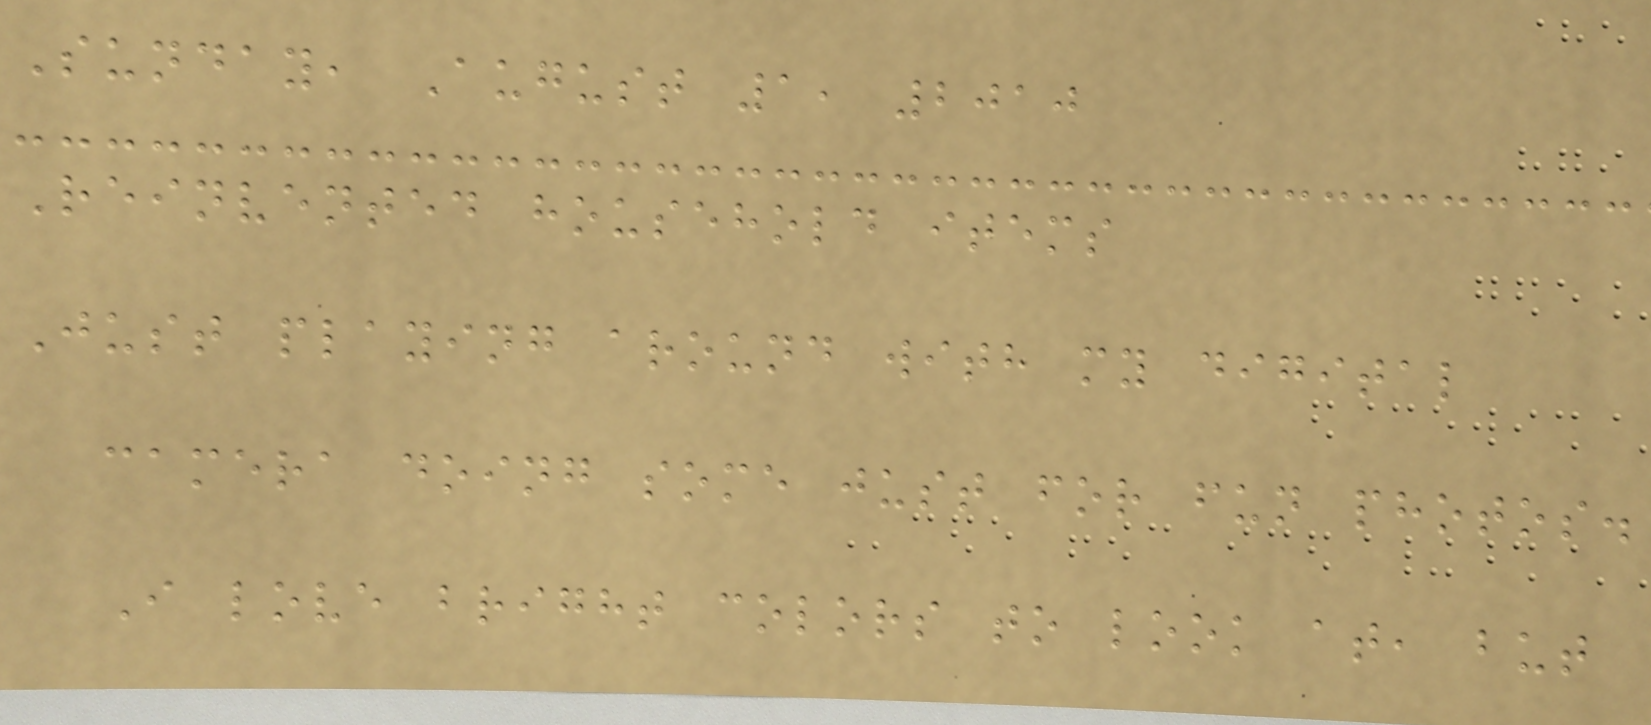Sunday, August 1, 2010
Reinvented household items
Just playing around with my digital
camera doing some just for fun photos.
I love bright colors to look at, but
